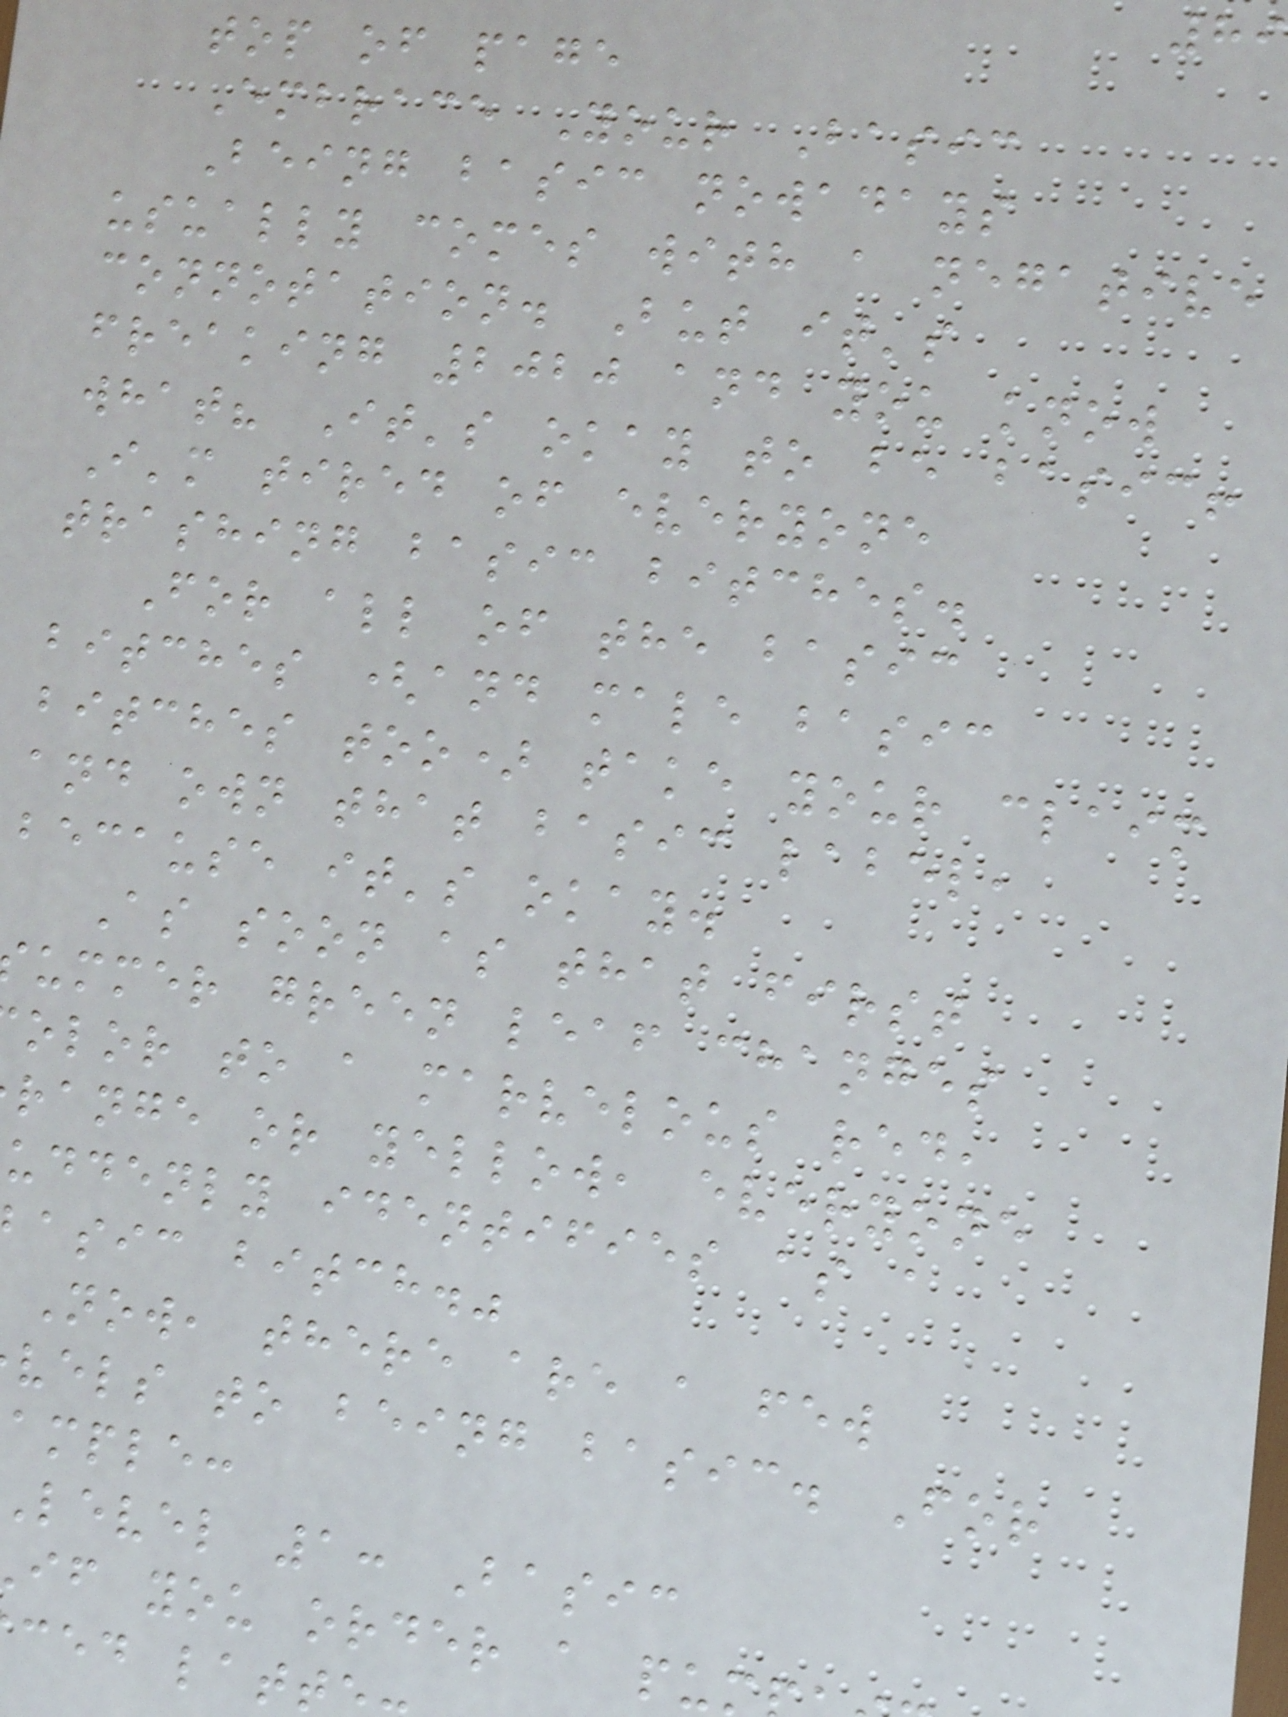89
top of page
Embrace Your Basic
Being basic nowadays
usually comes with a negative
connotation. But it's
freaking 2020 and you know
what? It's okay to be basic!
I'm tired of everyone
trashing basic bitches.
For all of the basic
bitches (and male basic
bitches too) take your claim
and own that basic label,
because it's okay.
As soon as that first
ummer green leaf changes
olor to a marvelous red,
range or yellow, everyone
uddenly identifies as a
asic bitch."
Now, there are a few
vels to being basic. For
ample:
level 1: Basic
if you order a pu
ced latt
